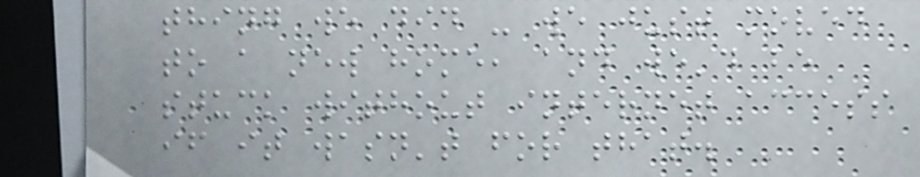thing we did - we just moved
to a new home, and we'd be
stuck without internet access
if it wasn't for that.
